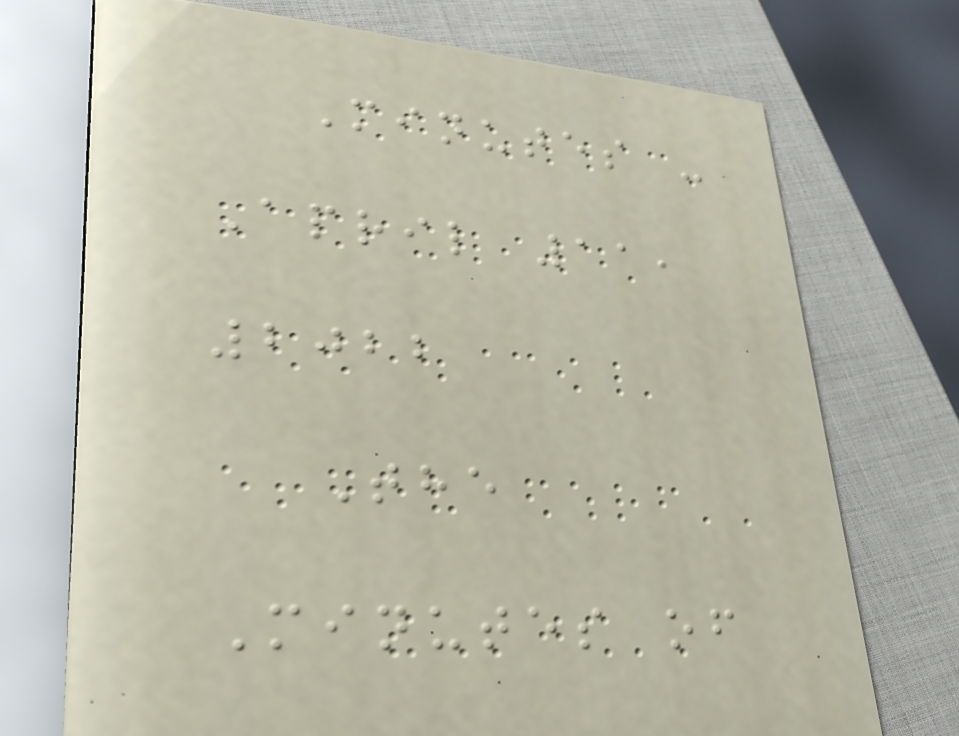Minutes -
April 11,
2022
The
Minutes of
